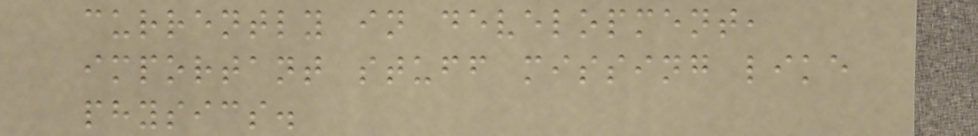currently in development,
important stuff missing like
physics.
